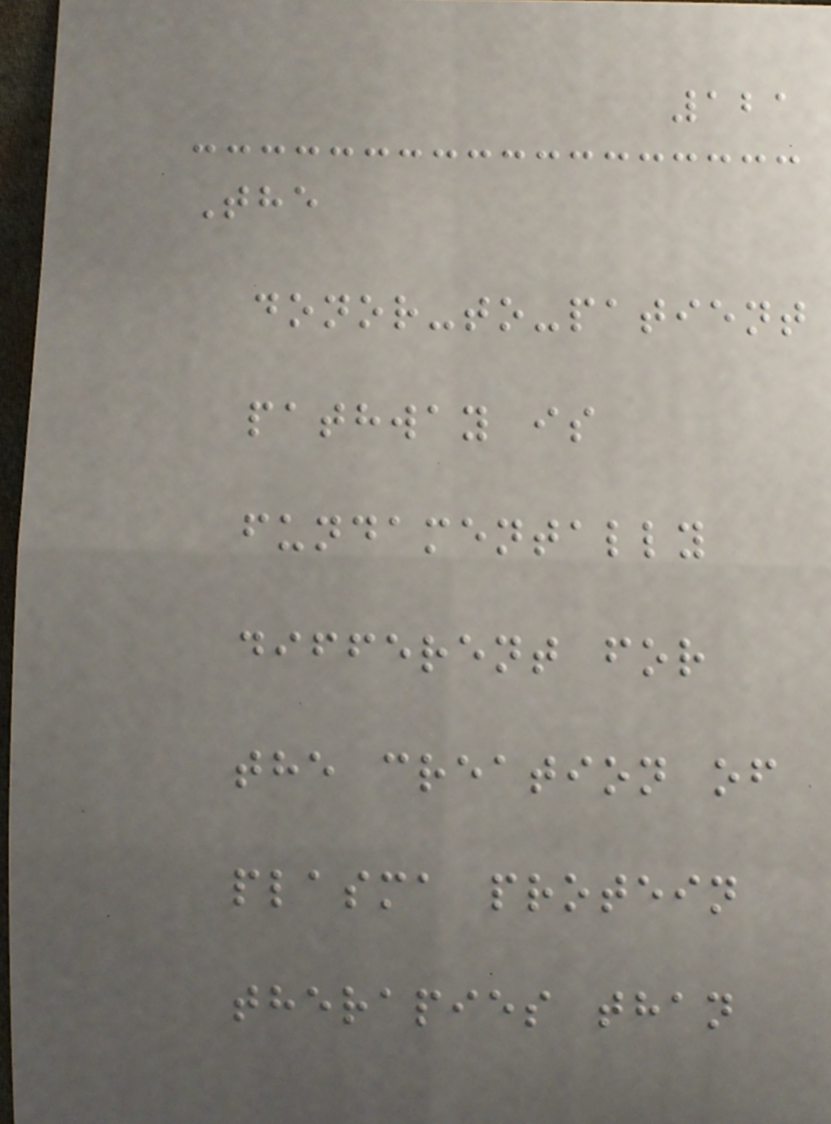121
The
donor-to-patient
pathway is
fundamentally
different for
the creation of
plasma protein
therapies than
